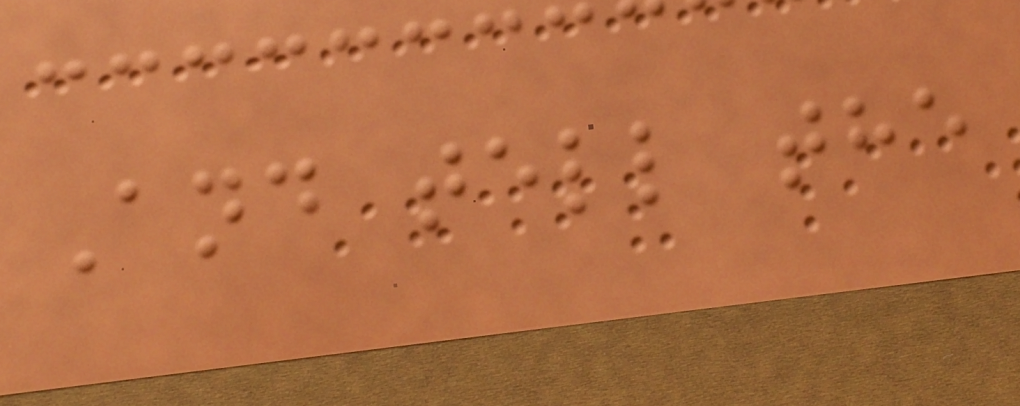And tell the
